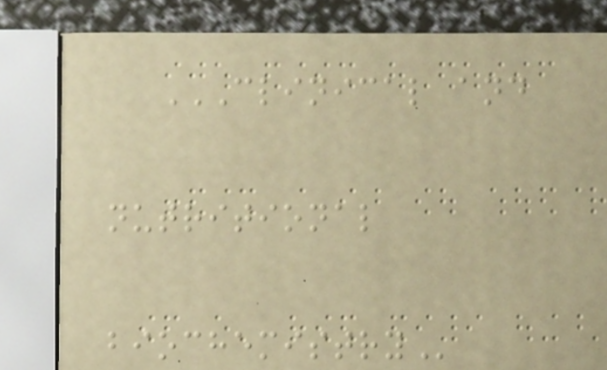CLINICAL AND
NUTRITIONAL
BIOCHEMISTRY
